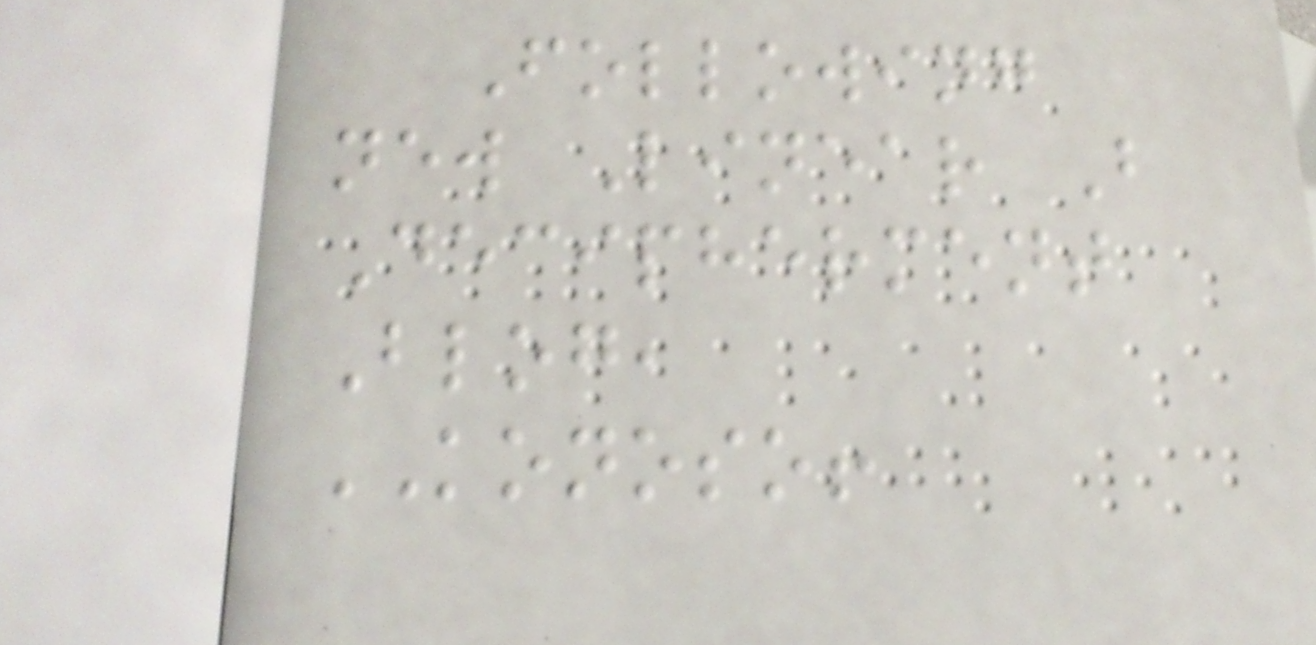Following
new Linear B
Decipherment
Blog,
KONOSO!
